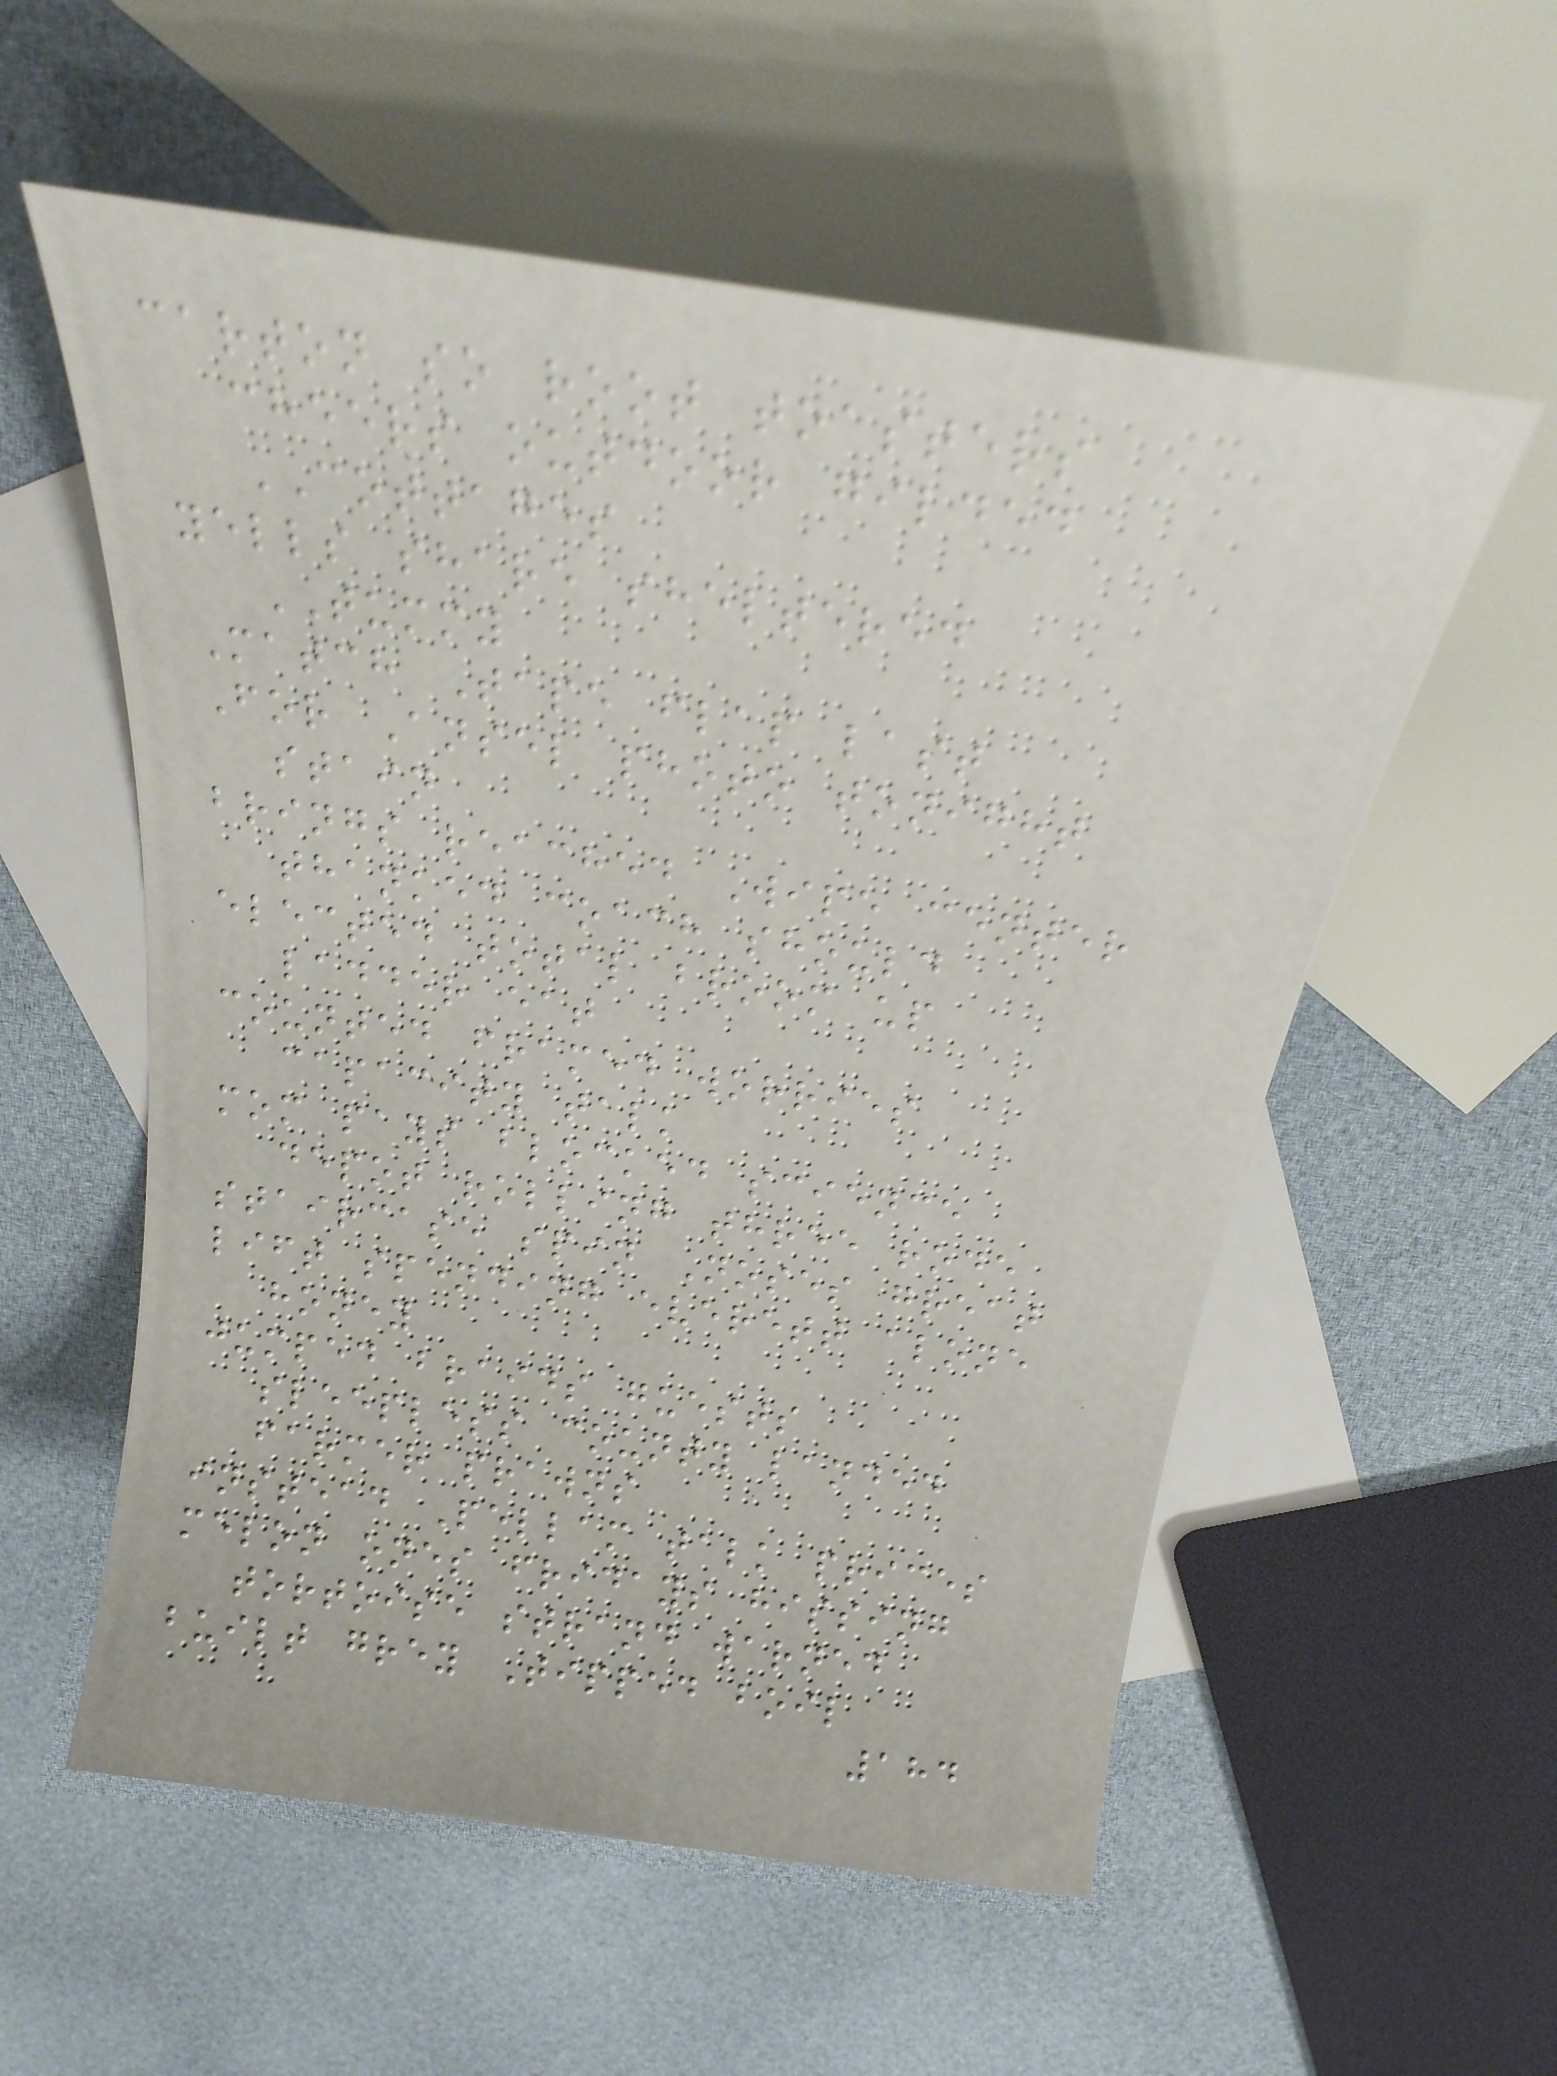carton so root toasters
cheers outdoor gilded
COTTAGES
yells share sheltered
TUMMY
Match Tape flap last
For Ansel photo tonight
stain
brings reached Wipe center
thanked coach should
elected total broom up
ladder eat
counted framed worries
capacity talk
mom pays blocked science
depot rolling three rode
staircase spin Noses great
lift spending everett alone
honey
jumped braids guests
sleepless county landed
farmer prawns
instead Pellam talk prices
melon ones fridays hissing
tortoise strand warned
built grey Tipped boil
184
